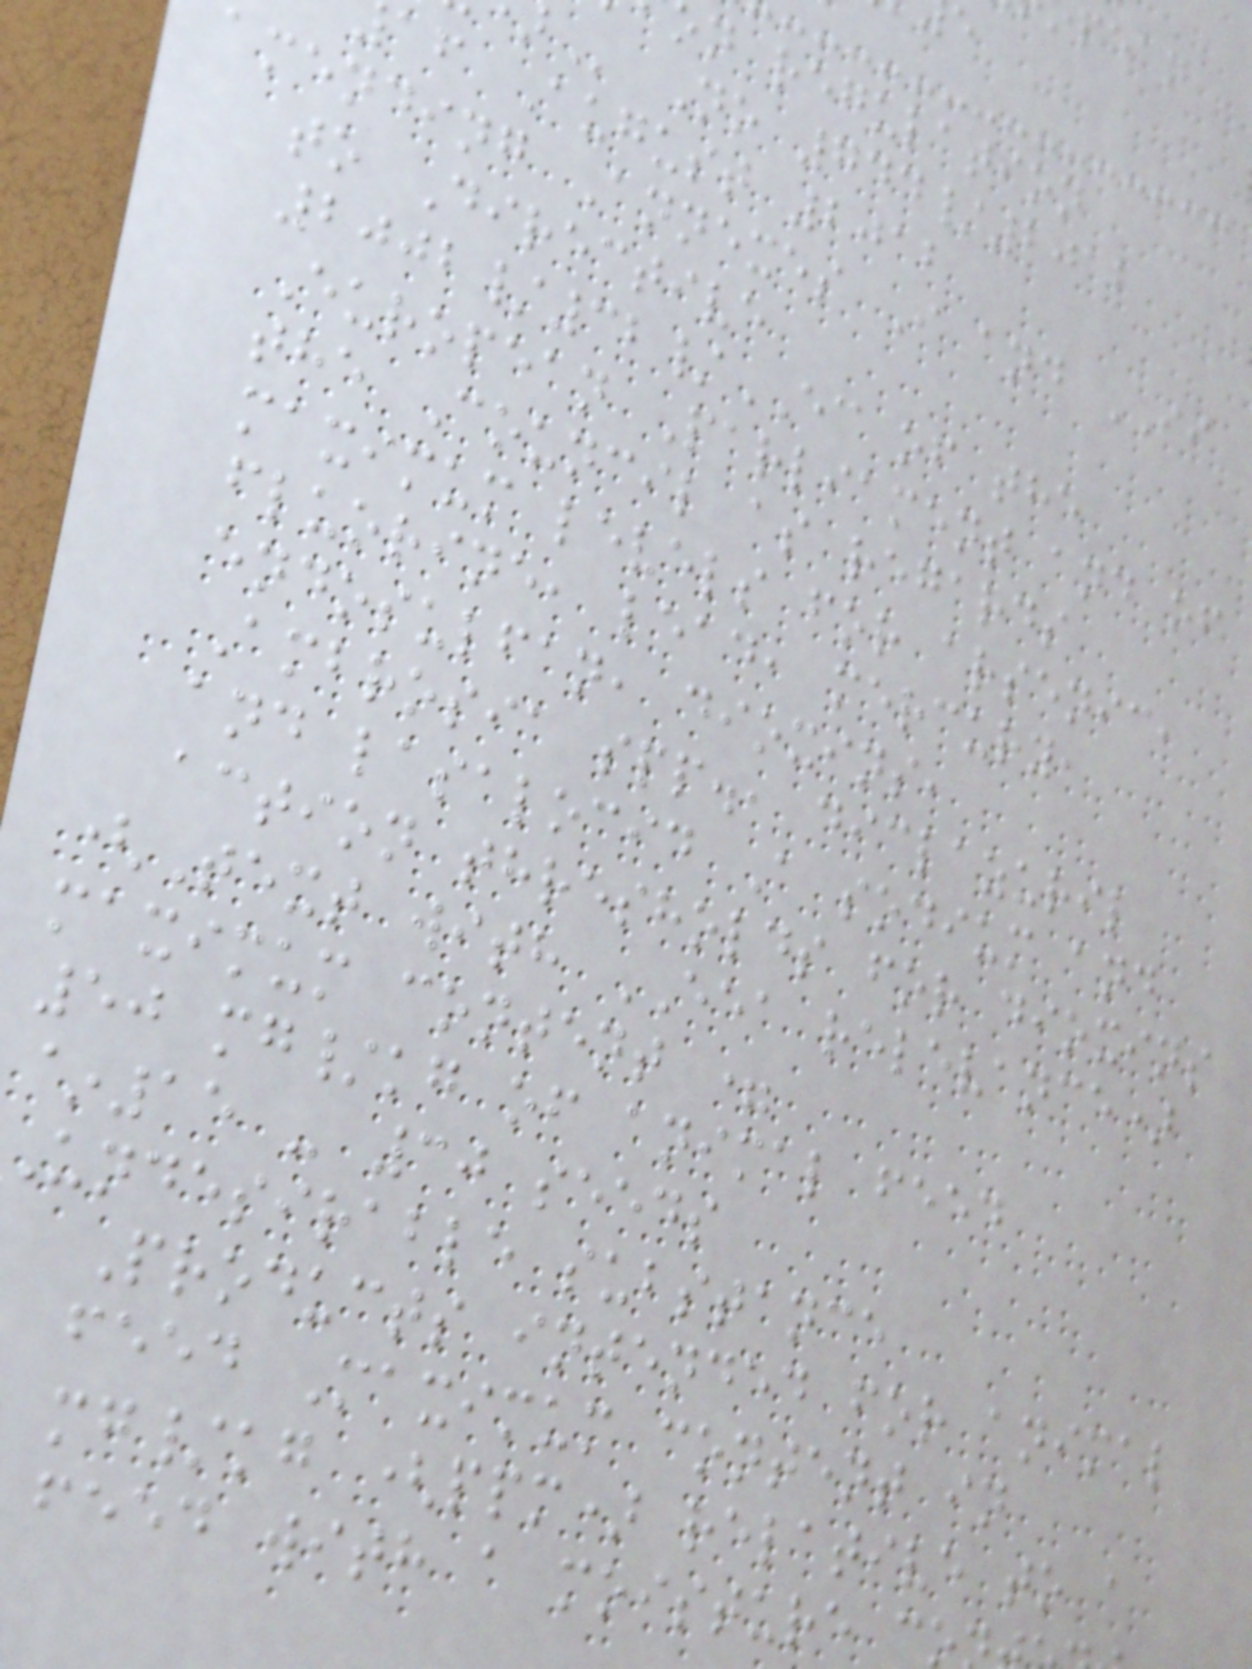n regulation
No 744/2012
af August 2012
amending Annexes I and II
to Directive
2002/32/EC of the
European Parliament and of
the Council as regards
maximum levels for arsenic,
fluorine, lead, mercury,
endosulfan, dioxins,
Ambrosia spp., diclazuril
and lasalocid A sodium and
action thresholds for dioxins
(Text with EEA relevance)
maximum content =
50 mg/kg of animal feed
~15 - 30 seeds
undesirable substance
Products intended for animal
feed Maximum content in
mg/kg (ppm) relative to a
feed with a moisture c
